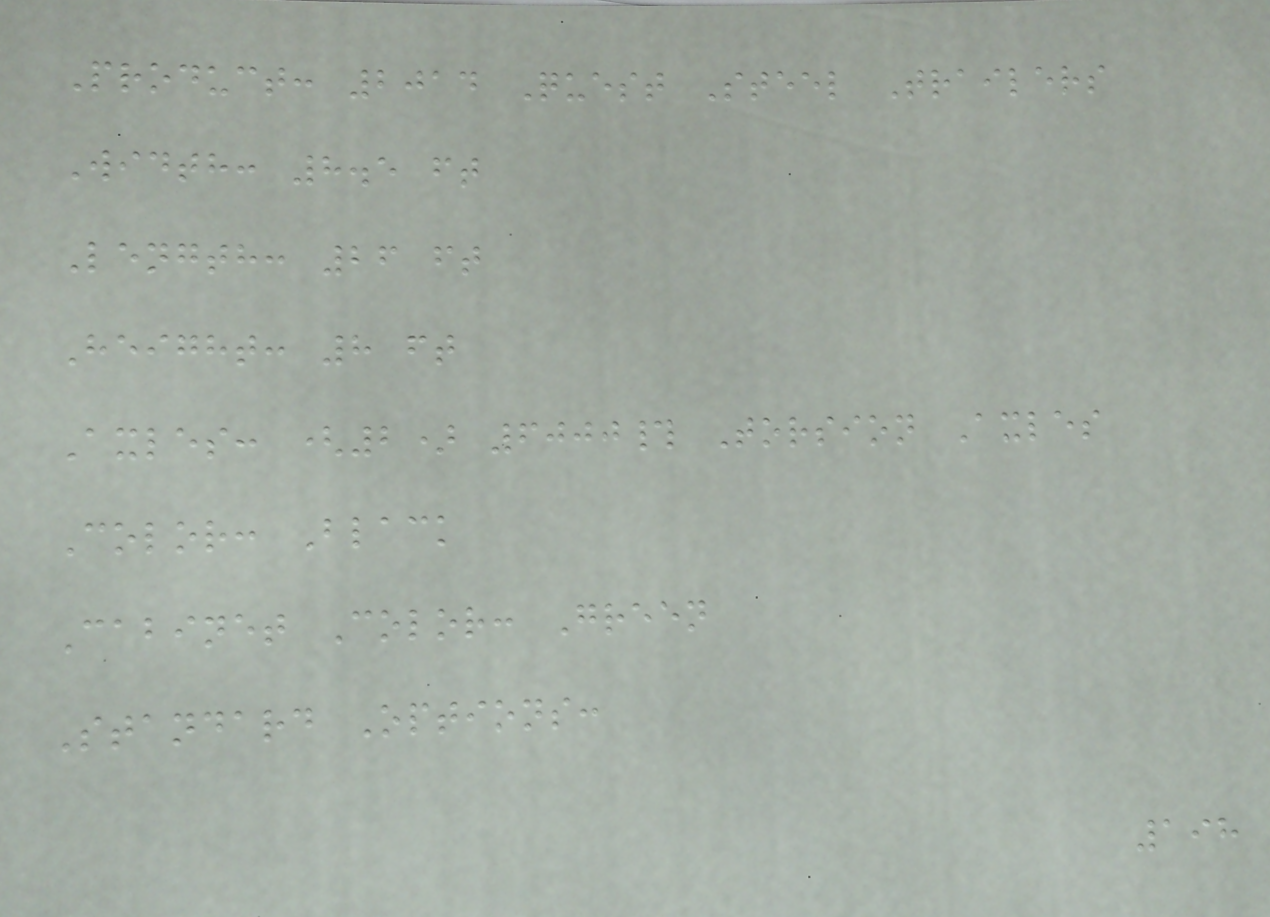Product: 2014 Quest Steel Trailers
Width: 8.5 ft
Length: 26 ft
Height: 8 ft
Axles: (2) 6000# Torsion Axles
Color: Black
Cabinet Color: Green
Standard Options:
198
